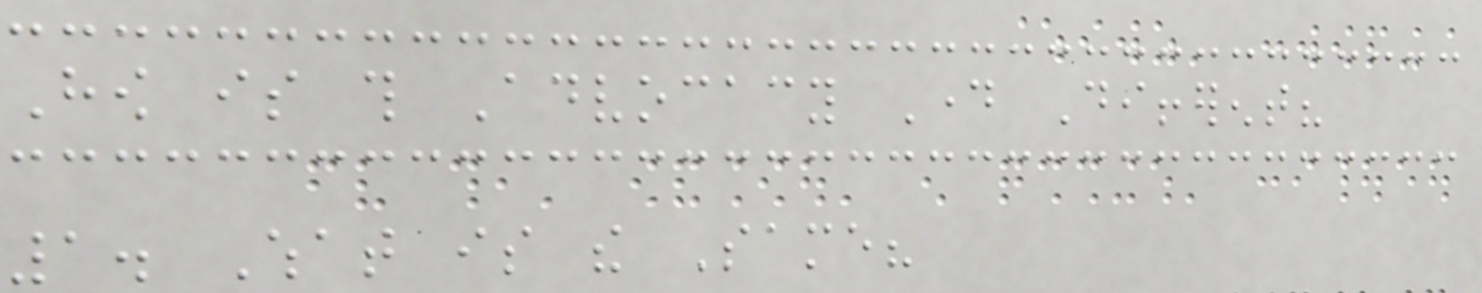How is this Advocacy Day Different?
1. What is the Same?
